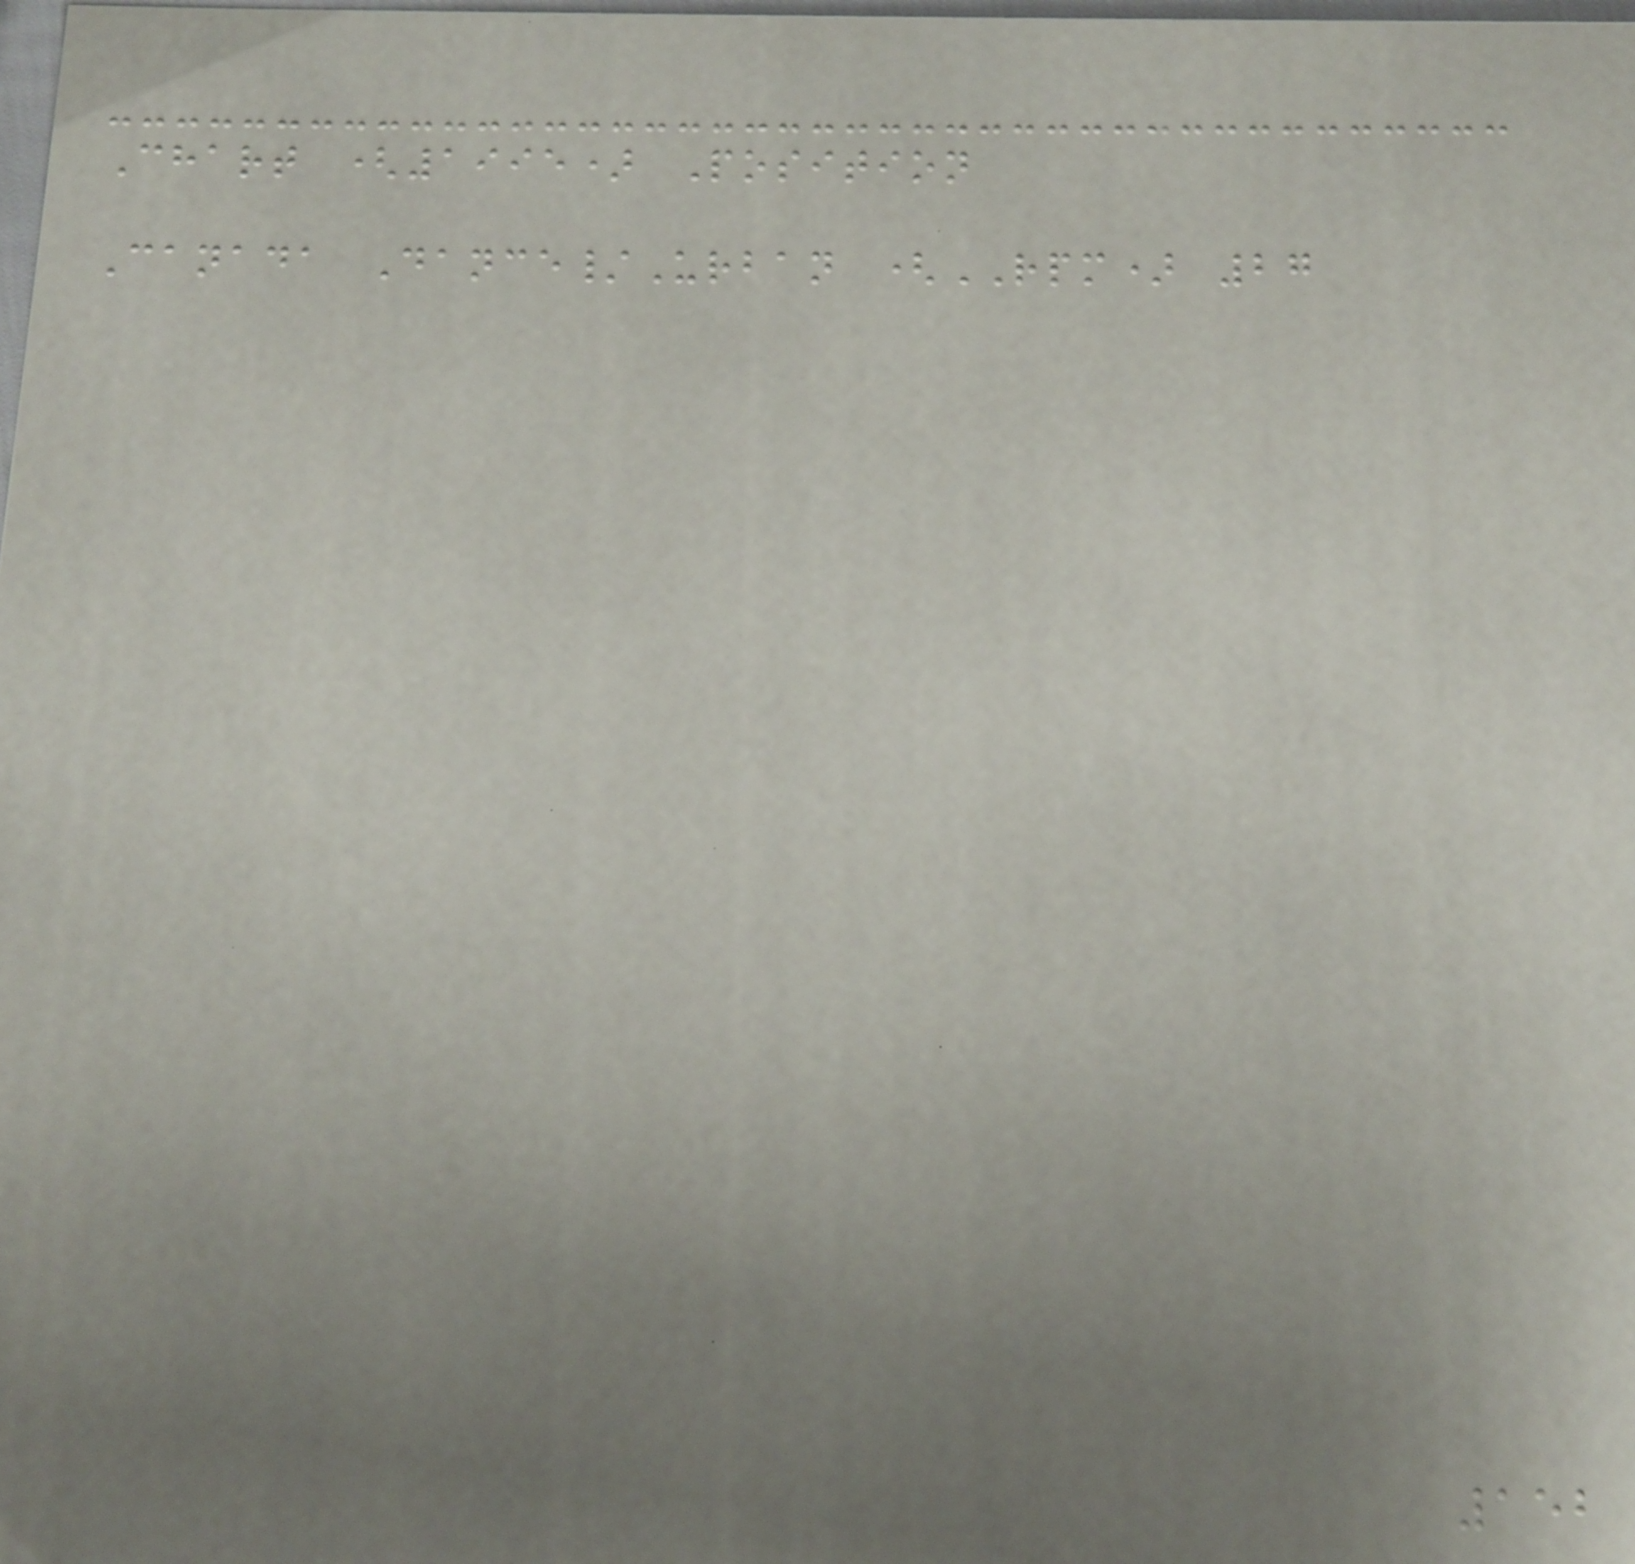Chart (1995) Position
Canada Dance/Urban (RPM) 27
152
